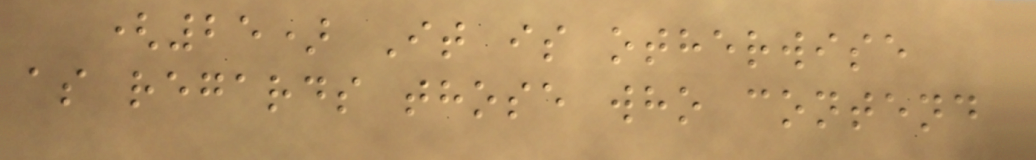(25) It is otherwise
as regards those who contend
